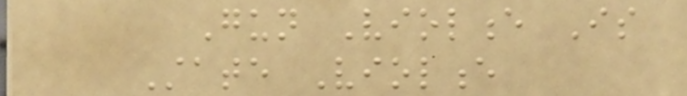Gun Violence Is
State Violence
